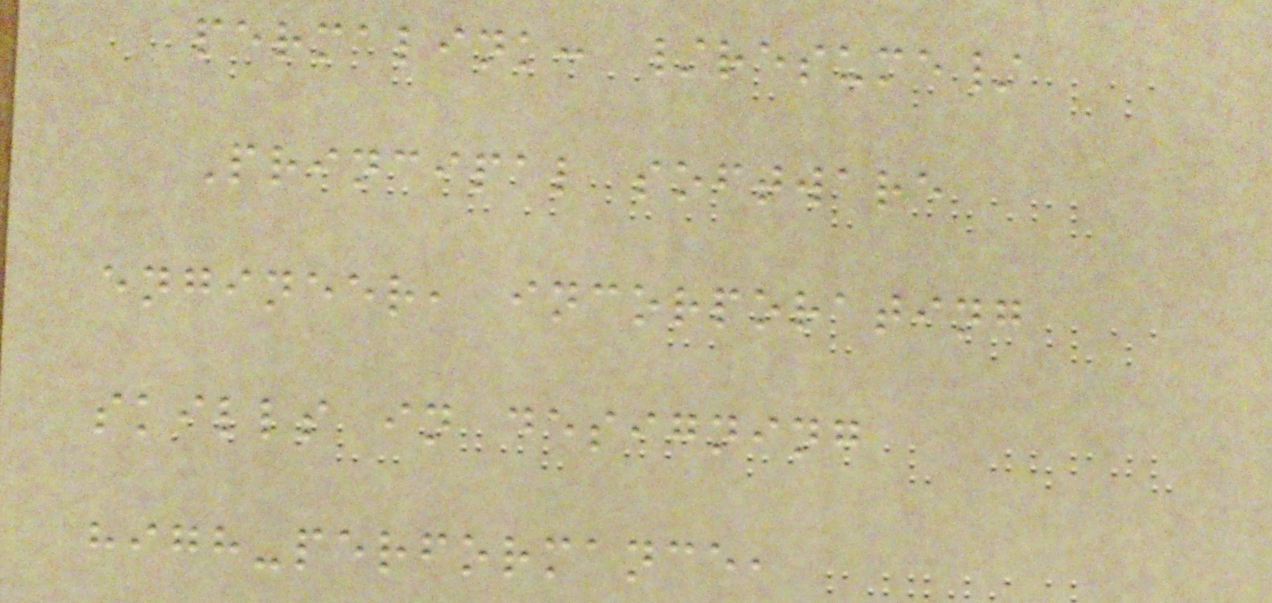permalink: /resume/
Principal software
engineer, incorporating
skills in designing
high-performance,
